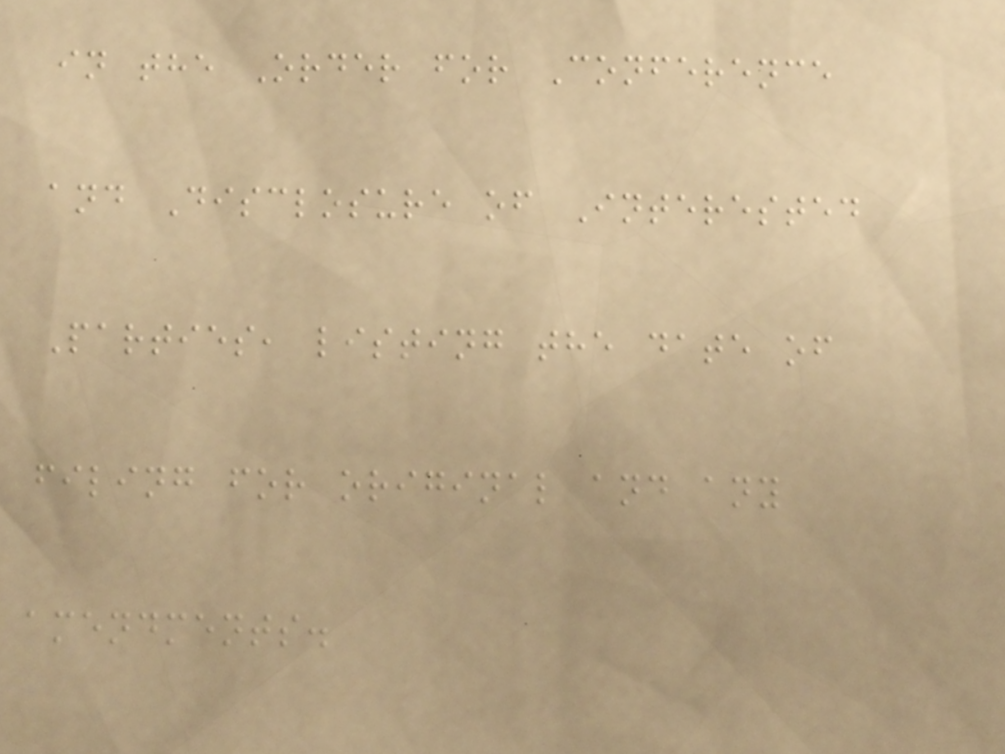in the Order for Conference
and Disclosure of Interested
Parties, listing the date of
filing for original and any
amendments.
